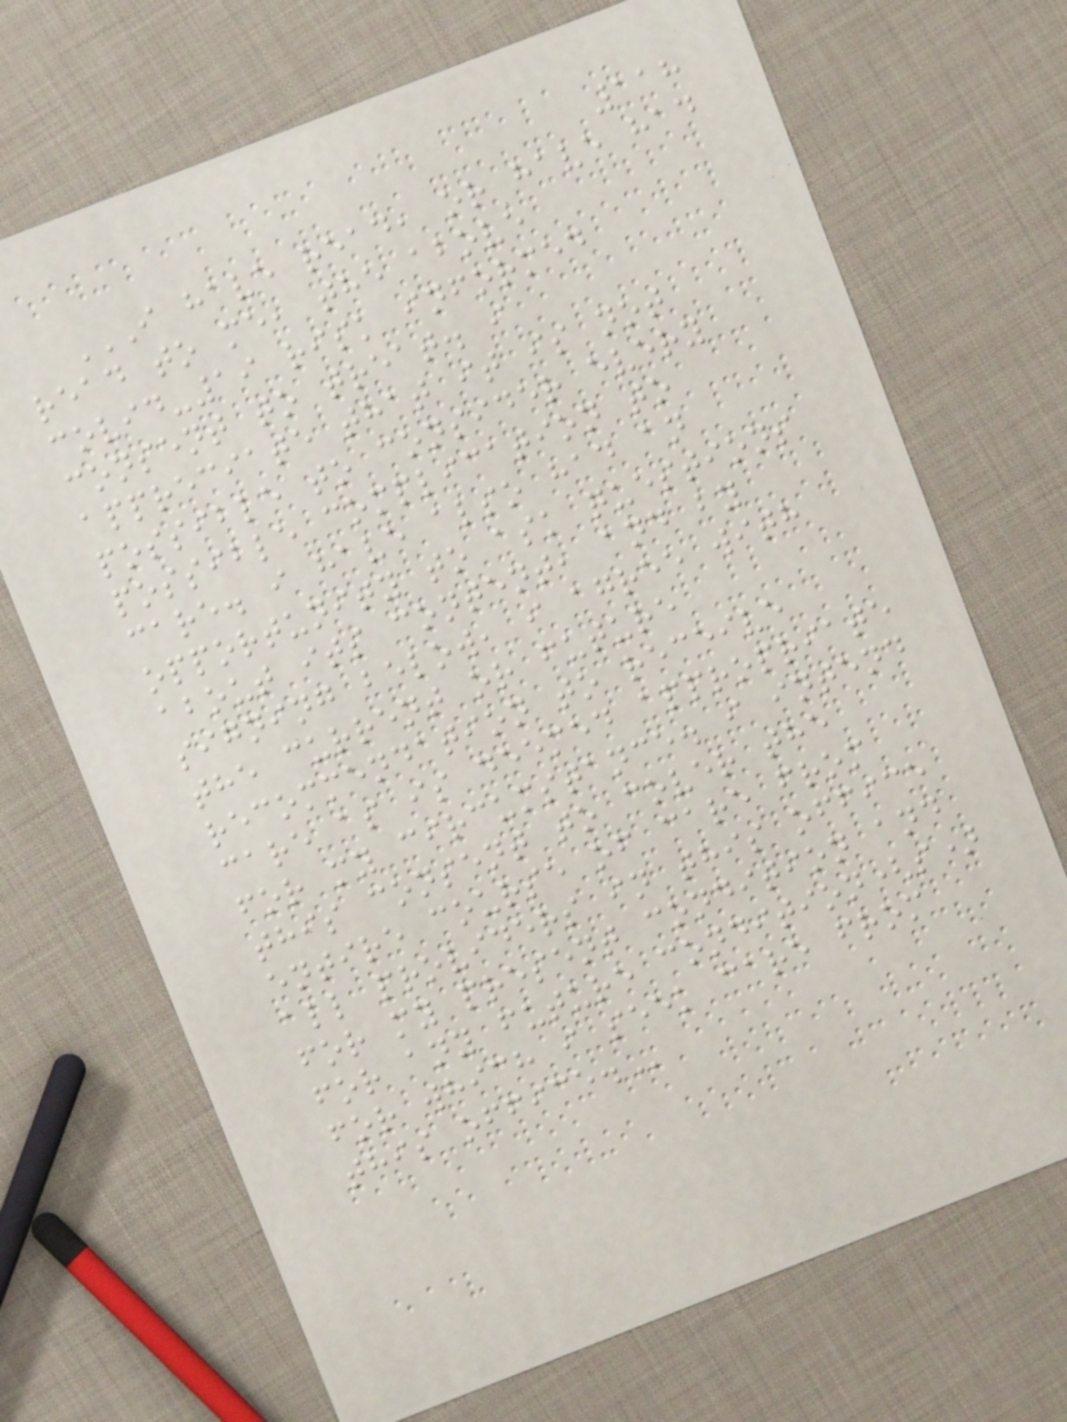118
I HAVE READ, OR HAVE HAD
READ TO ME, THE ABOVE
COVID-19 RISK INFORMED
CONSENT TO TREAT. I
APPRECIATE THAT IT IS NOT
POSSIBLE TO CONSIDER EVERY
POSSIBLE COMPLICATION TO
CARE. I HAVE ALSO HAD AN
OPPORTUNITY TO ASK QUESTIONS
ABOUT ITS CONTENT, AND BY
SIGNING BELOW, I AGREE WITH
THE CURRENT OR FUTURE
RECOMMENDATION TO RECEIVE
CARE AS IS DEEMED APPROPRIATE
FOR MY CIRCUMSTANCE. I INTEND
THIS CONSENT TO COVER THE
ENTIRE COURSE OF CARE FROM
ALL PROVIDERS IN THIS OFFICE
FOR MY PRESENT CONDITION AND
FOR ANY FUTURE CONDITION(S)
FOR WHICH I SEEK CARE FROM
THIS OFFICE.
